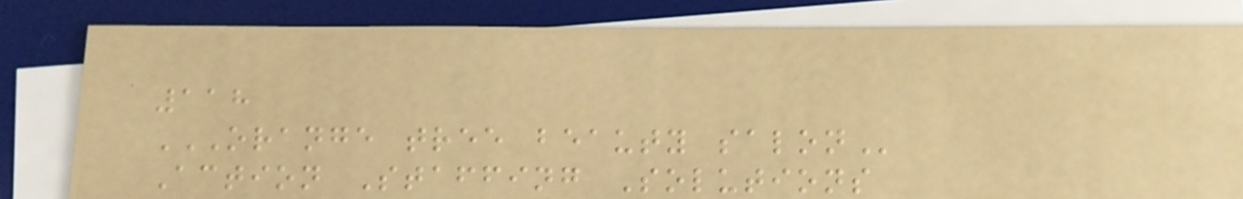118
ORANGE TREE BEAUTY SALON
Action Staffing Solutions
